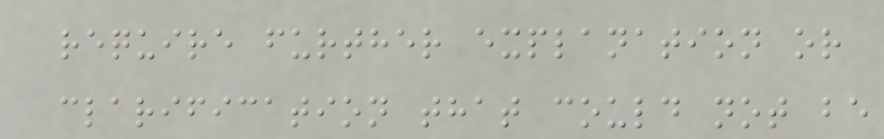require further explanation or
clarification that could not be
